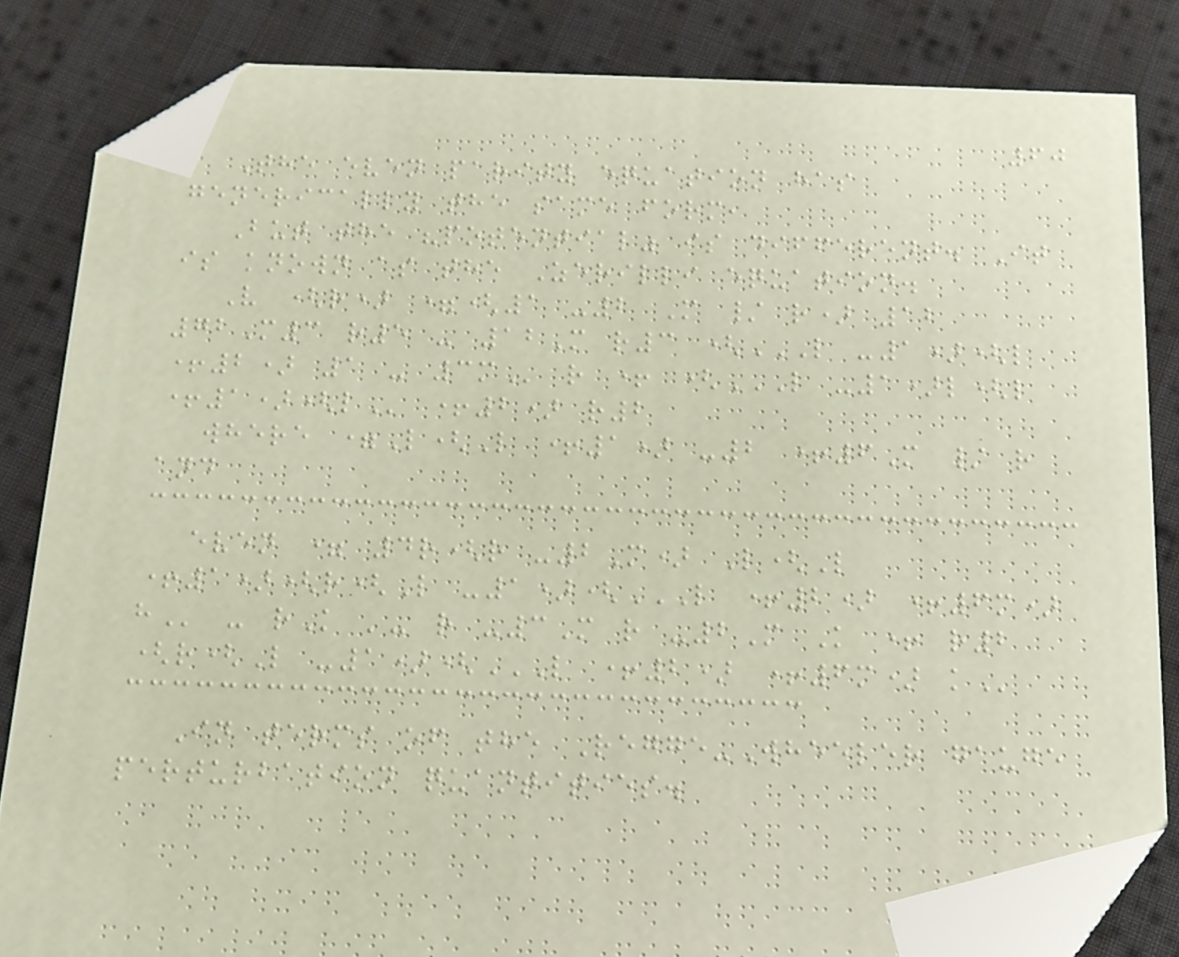60
The even parity equation has
generically the same form,
But the "potential" is different. It
is known as the Zerilli equation.
V (r) =(1 -2 M / r) 12
72M3 r5 - 12M r3 (L -1)(L
+2) 1 - 3M r + (L -1)L(L
+1)(L +2) r2
where =L(L +1) -2 +6M / r
and
even = 4r(r -2M) L(L
+1)(r(L -1)(L +2) +6M)
H - rK '- r -3M r -2M K + r2
(r(L -1)(L +2) +6M) K
In terms of the Regge-Wheeler gauge
perturbation quantities.
